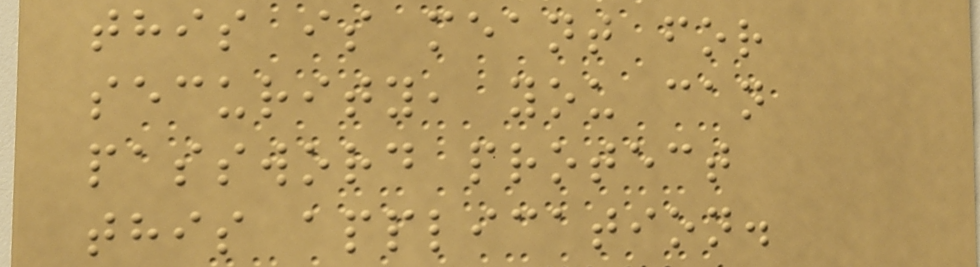this is meant for
security, you can
password protect
this application.
